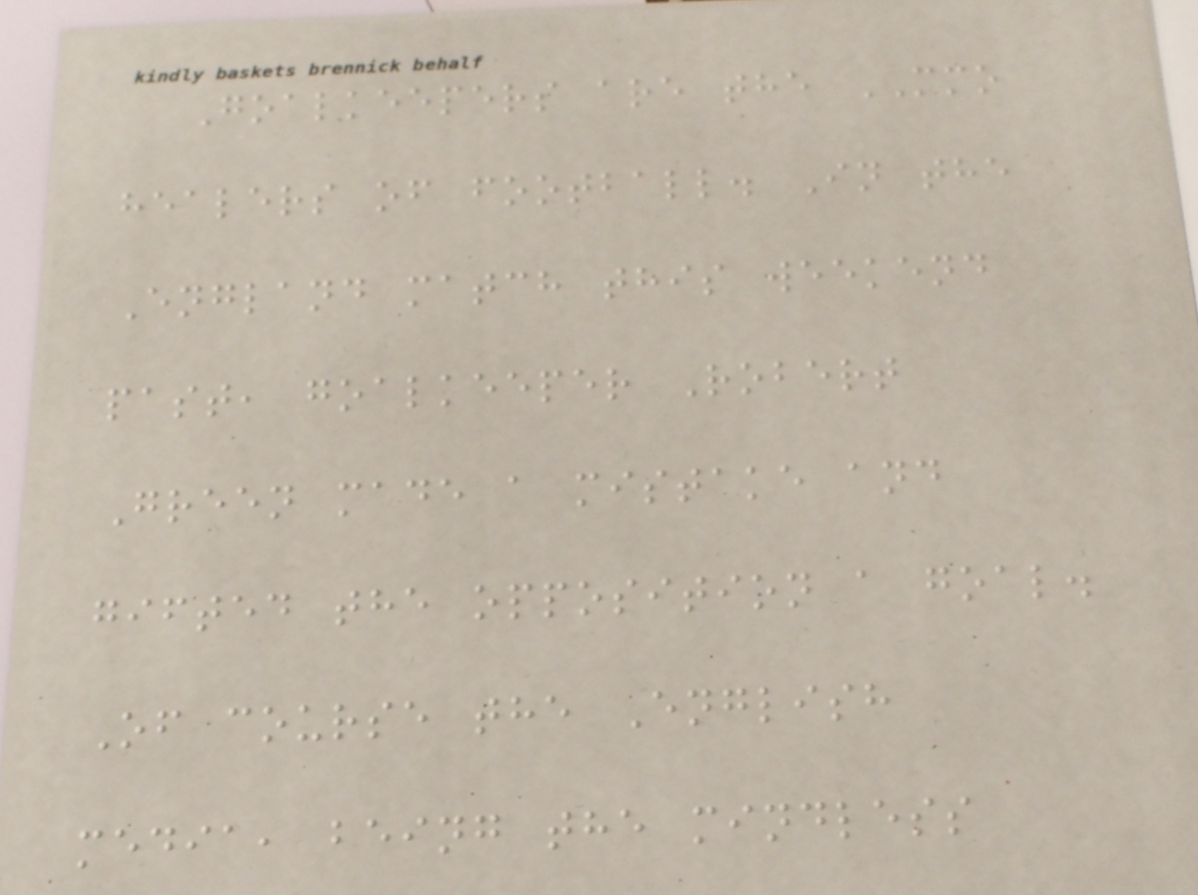Goalkeepers are the MMO
healers of football. In the
England match this weekend
past, goalkeeper Robert
Green made a mistake and
gifted the opposition a goal.
Of course the English
media, being the mindless
